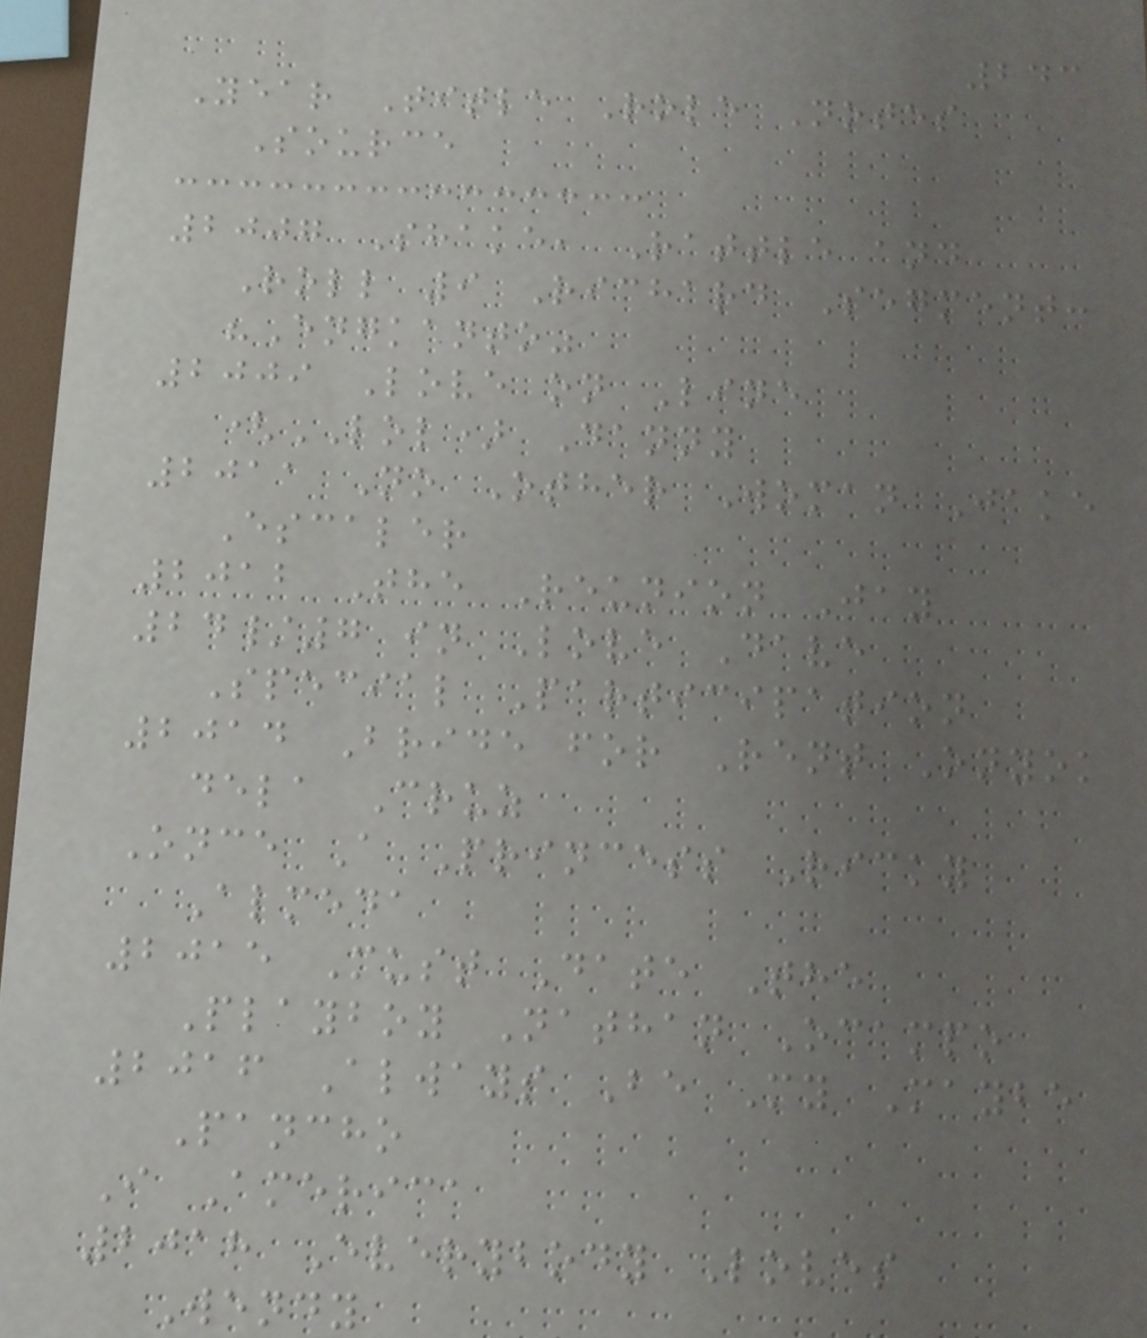243
Year Title Role Notes
Source
2007 Shake, Rattle and
Roll 9 Richard Segment:
"Engkanto"
2009 Love on Line
(LOL) Danny
2011 No Other Woman Jake
Escaler
2012 The Reunion Jay
24/7 in Love Dave
Special Participation
2014 Bride for Rent Onyok
dela Cruz
Once A Princess Ricky
Almeda
2015 Must Date The
Playboy Nathan Ocampo
2016 Always Be My Maybe
Pancho
I America
2018 Everybody Loves
Wendy
